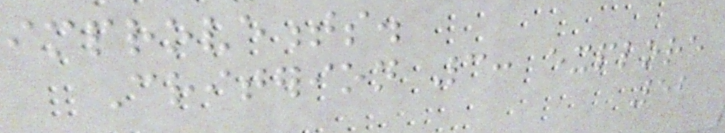improvements.
Criterion 3: explore
52
